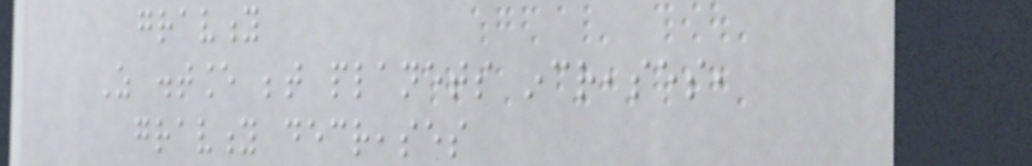gravity
As distance between planets increases,
gravity decreases
